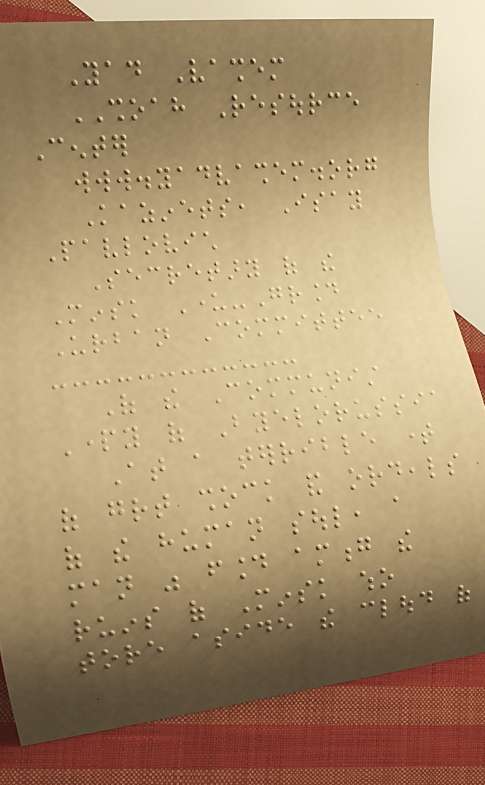Yad Vashem
SHOAH Resource
Center
www.yadvashem.org
Kazinets, Isay
Pavlovich
Secretary of the
Minsk Under-Ground
Urban Committee
Of the Communist
Party of Byelorussia
At a terrible time
of great shock and ordeals
of the human soul, a
man was found among the
ruins of Minsk who
tore aside the cloud of
